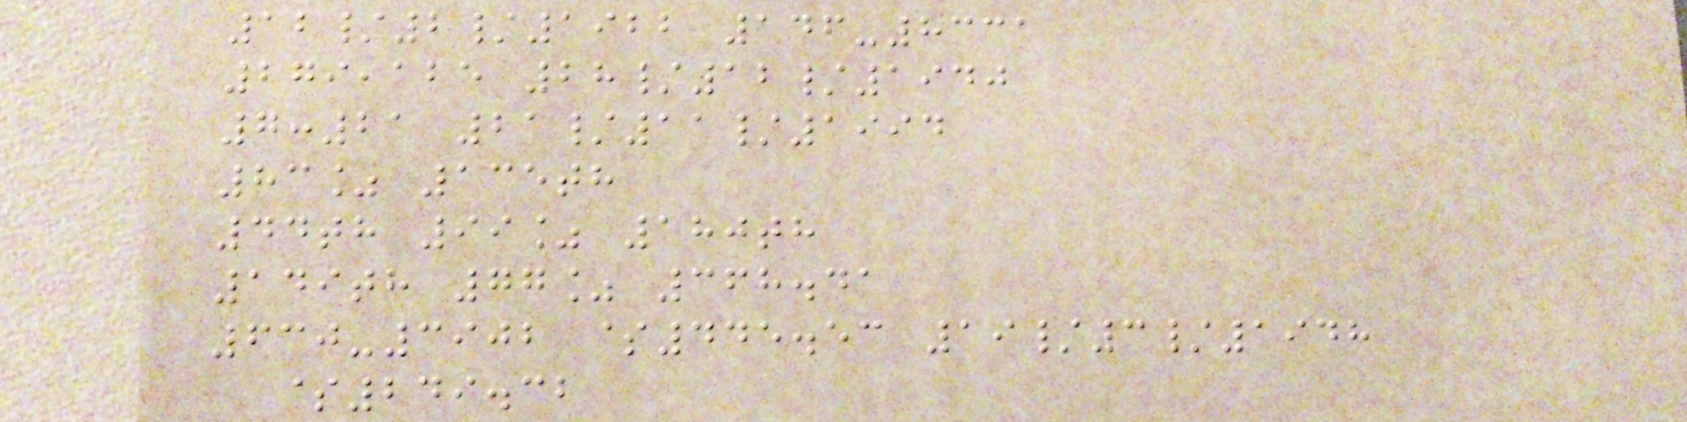12/2/1922 146-8331
279,125 28/12/1940
7:21 21/11/1994
83% 135th
44th 99% 180th
149th 77% 368.41
630-3902 $445.53 19/3/1948
$249.32
